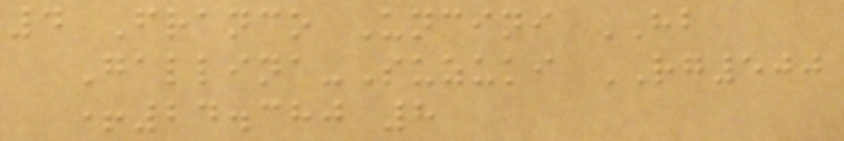4 Franco Uncini HB
Gallina-Suzuki RG500
+24.380 8
